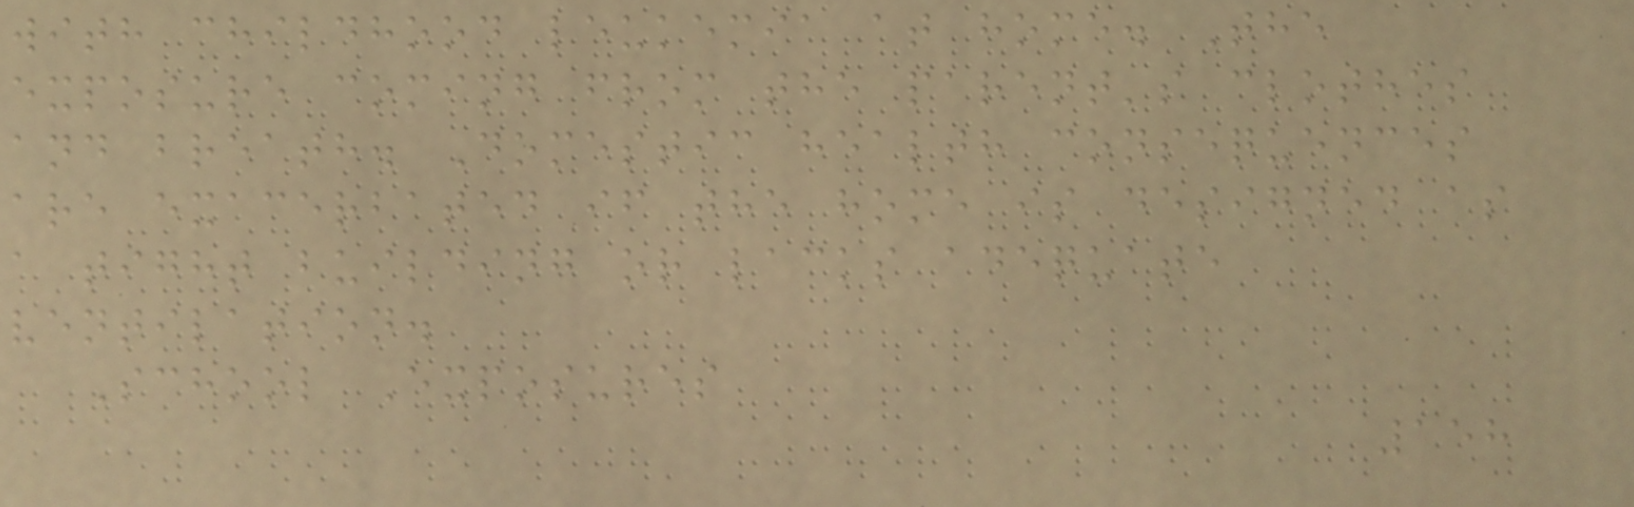with childhood leukemia at home. The
exposure coming from the parent's clothes
and breath. Domestic health consequences
are exacerbated if the home is designed as
a tight building or lacks adequate
ventilation.
School Exposures
158
